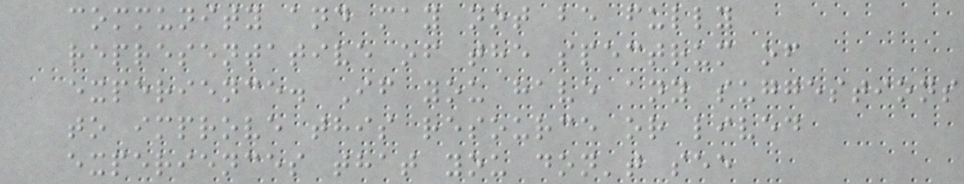community and may not be fully
representative of the spectrum of
experience. If you have any suggestions
to improve this resource or lived
experiences that you don't see
